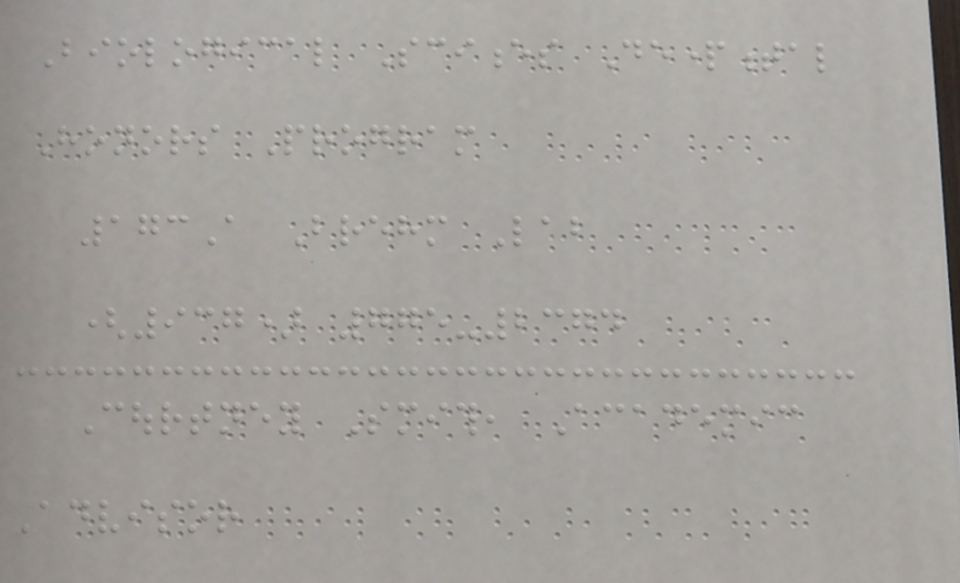Biological Sciences Departmental
Honors Program
173A Brehm Lab
(937) 775-2374
Courtney Smith, Academic
Advisor
